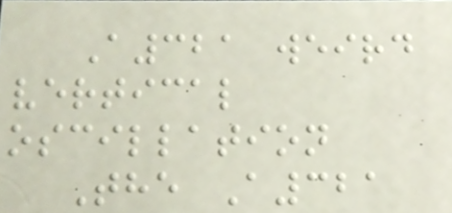A321 weird
vertical
oscillation
The A321
